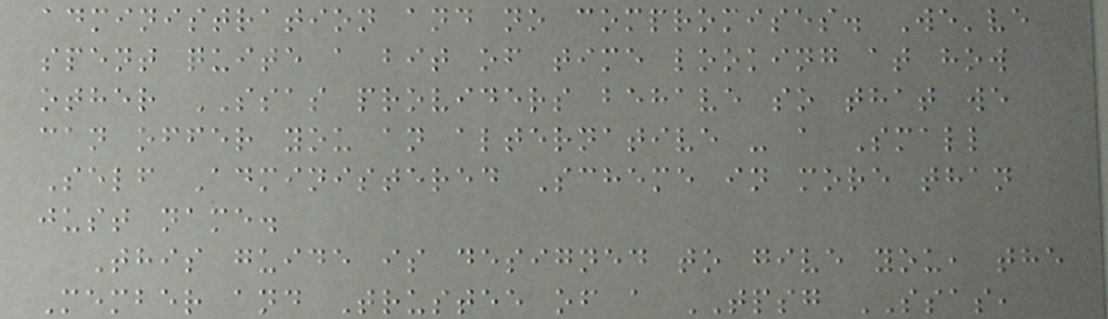administration and no compromises. We've
spent quite a bit of time looking at how
other SSAS providers behave so that we
can offer you an alternative - a Small
Self Administered Scheme in more than
just name.
This guide is designed to give you, the
Member and Trustee of a TPSG SSAS,
